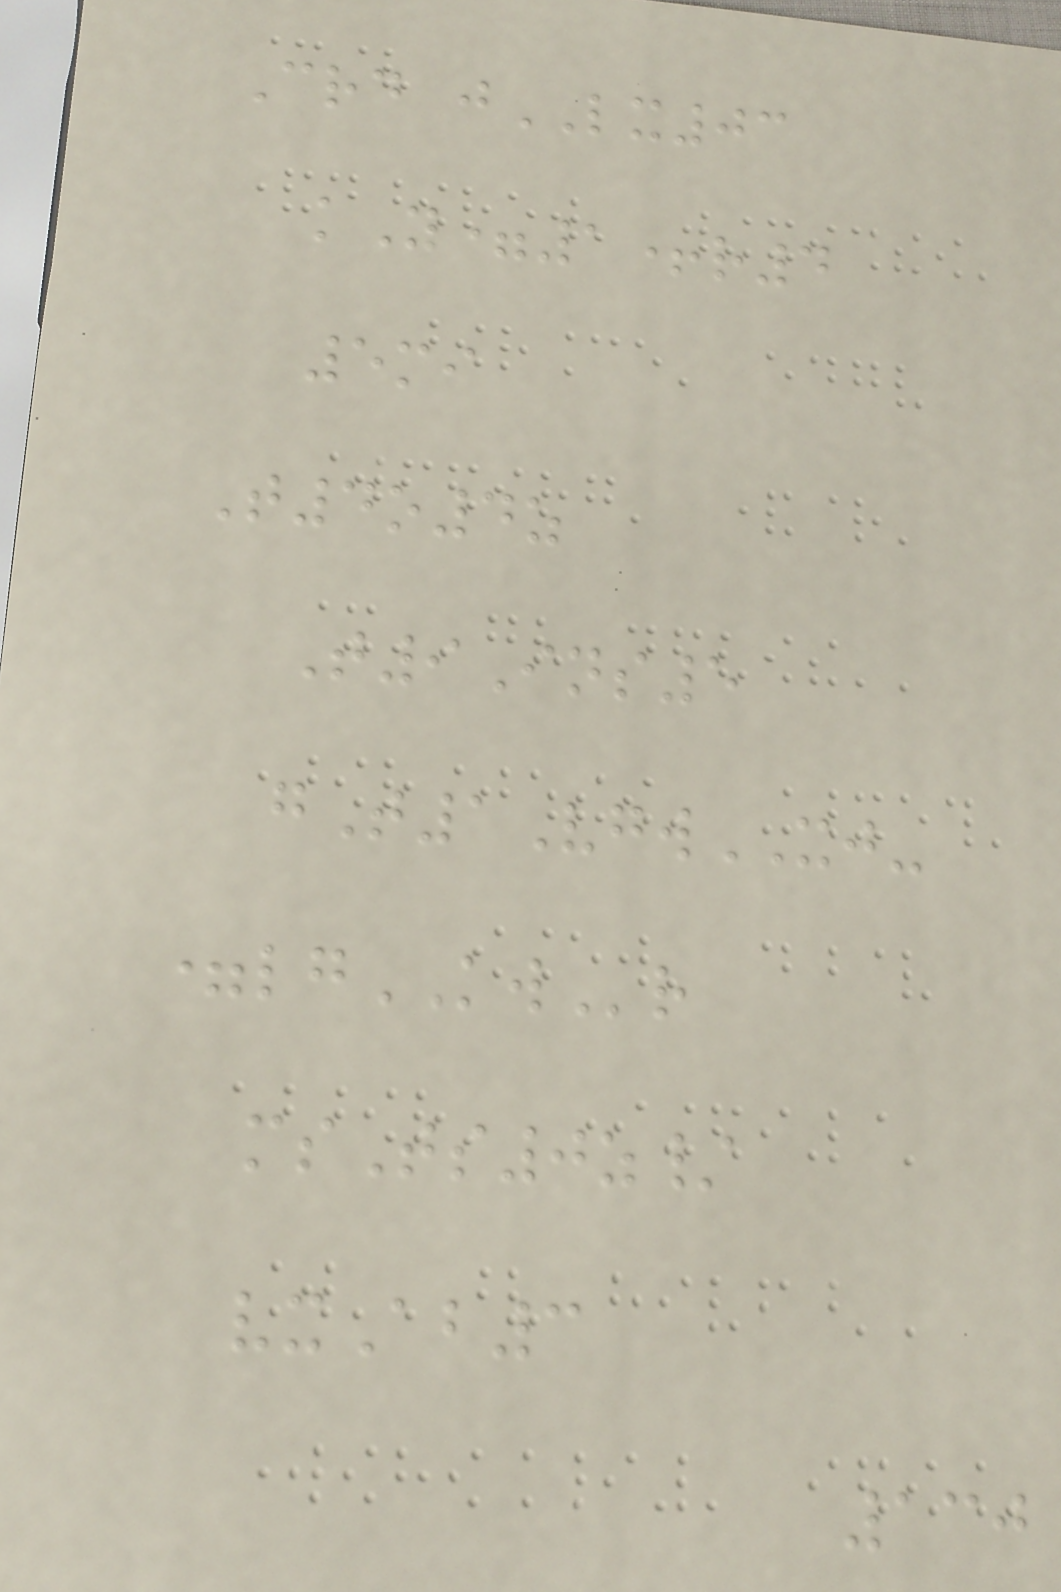Crd jLX03
kY=1+r4
5mi
T4o4z
T9Ins5
gT1VgwXJ-
=lgKWr
msTs0z/
vxAb3
130
